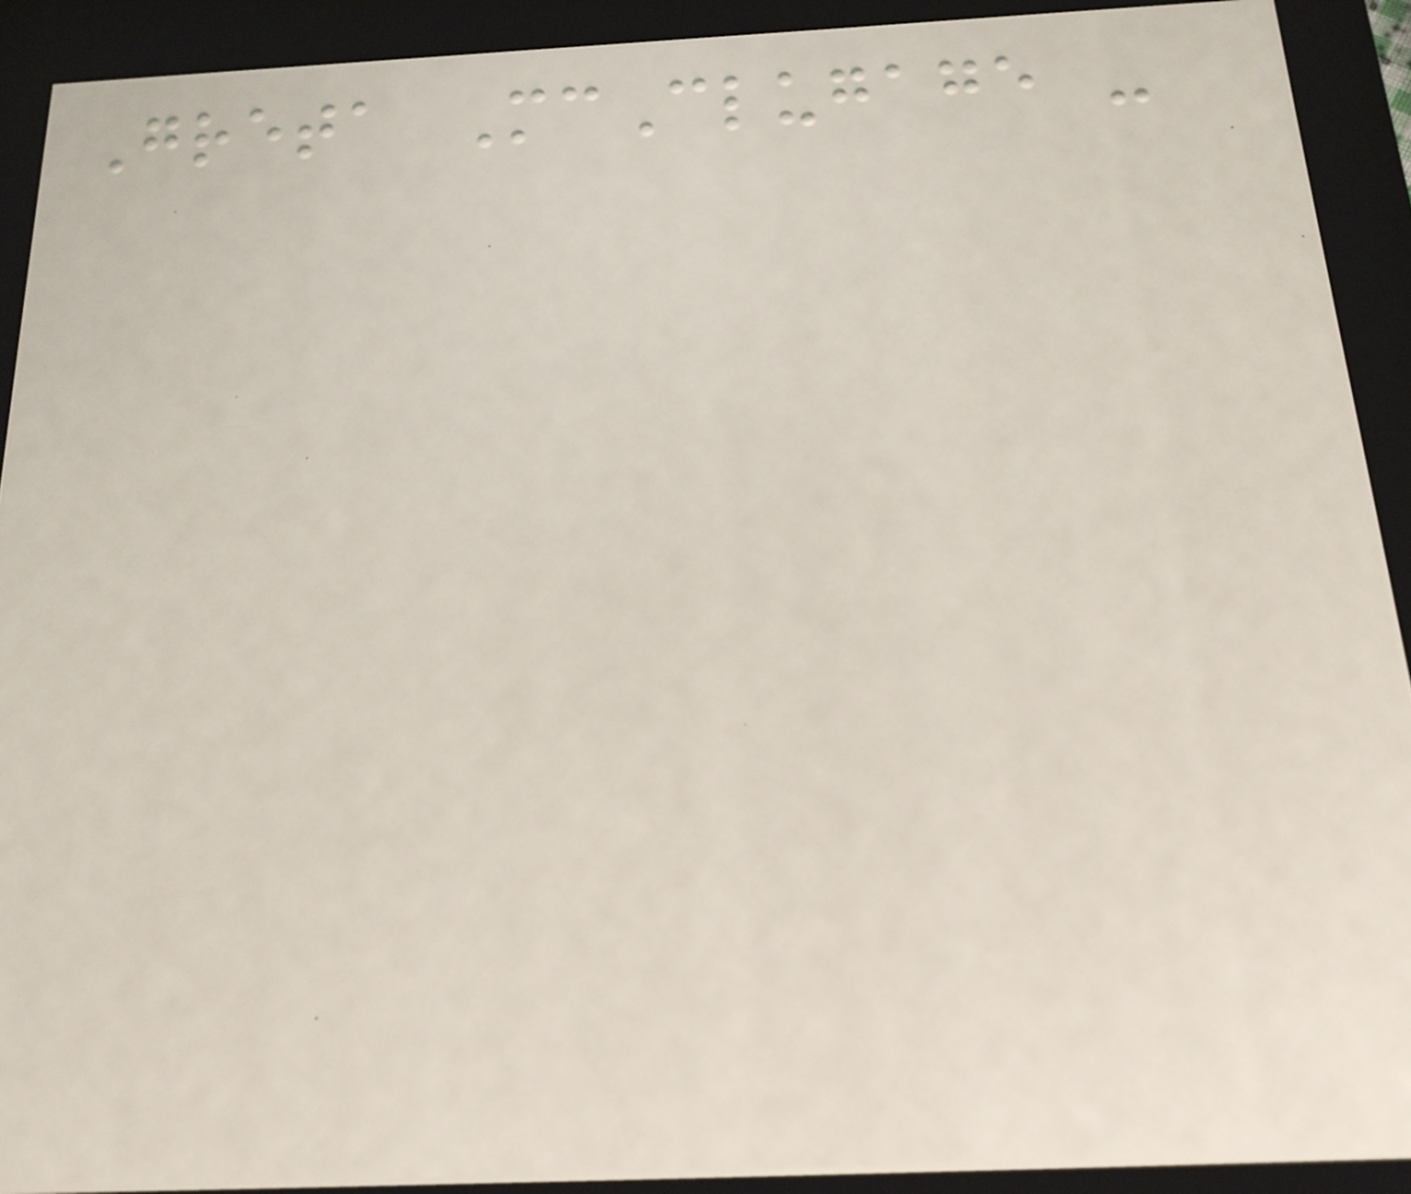Greta McClugage -
